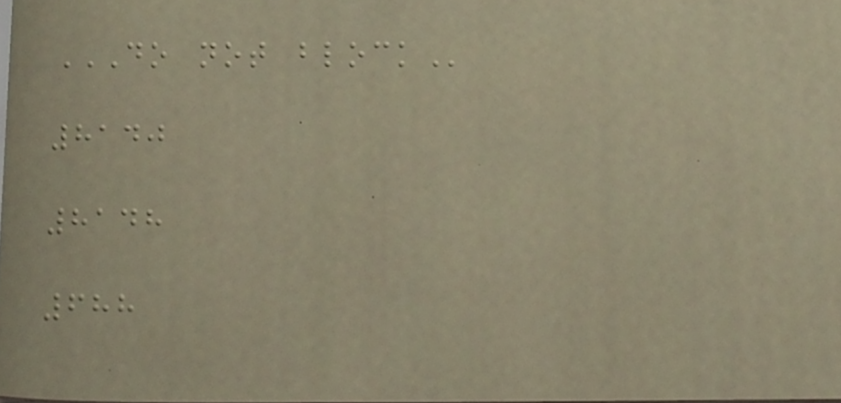DO NOT BLOCK
8140
8148
688
